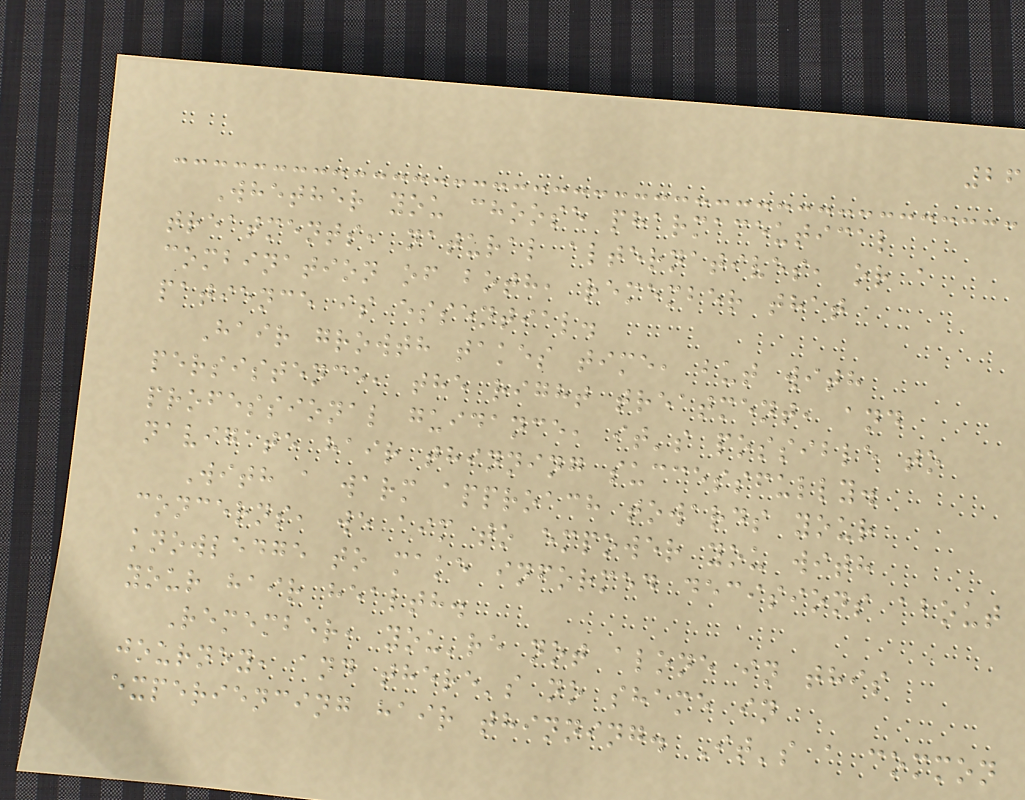26
Whether you choose pharmaceutical
treatments, natural alternatives, or a
combination of both, remember that
patience is essential.
Hair growth takes time, but with
persistence, the right treatment, and
professional guidance, it's possible to
navigate hair thinning successfully.
With a warm approach towards your
concerns, we aim to empower you with
knowledge to make informed decisions about
your hair health.
Remember, you're not alone in this
journey, and there's no shame in
experiencing hair thinning. It's a common
